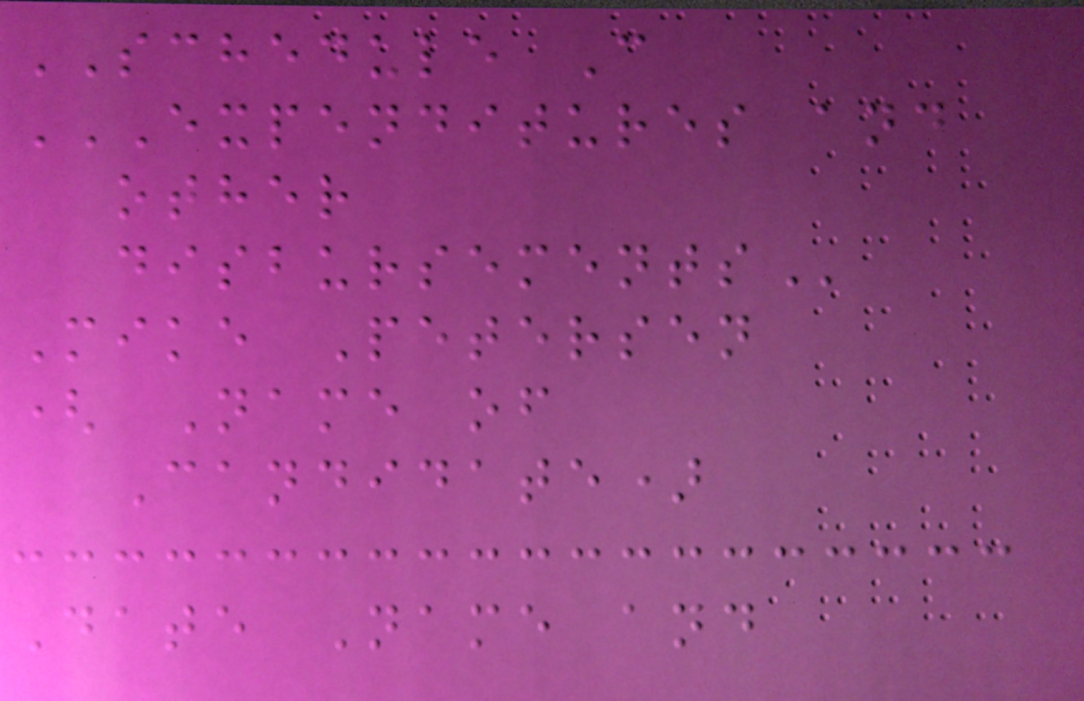SCHEDULE C
EXPENDITURES AND
OTHER
DISBURSEMENTS
Mike Petersen
( Name of
Candidate)
Date Name and
